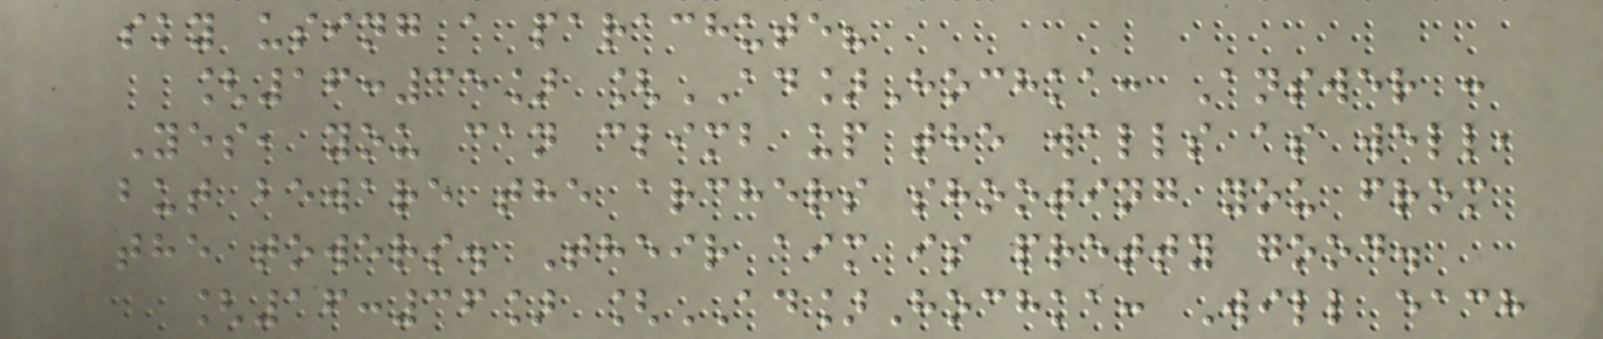sky using a parachute?
[16:35] [AD]Hochka: Answer :
Yes, you can climb up the walls as well,
but beware the archers shooting you from
the towers. Their aim is pretty good.
[16:36] [AD]Hochka: Will each
